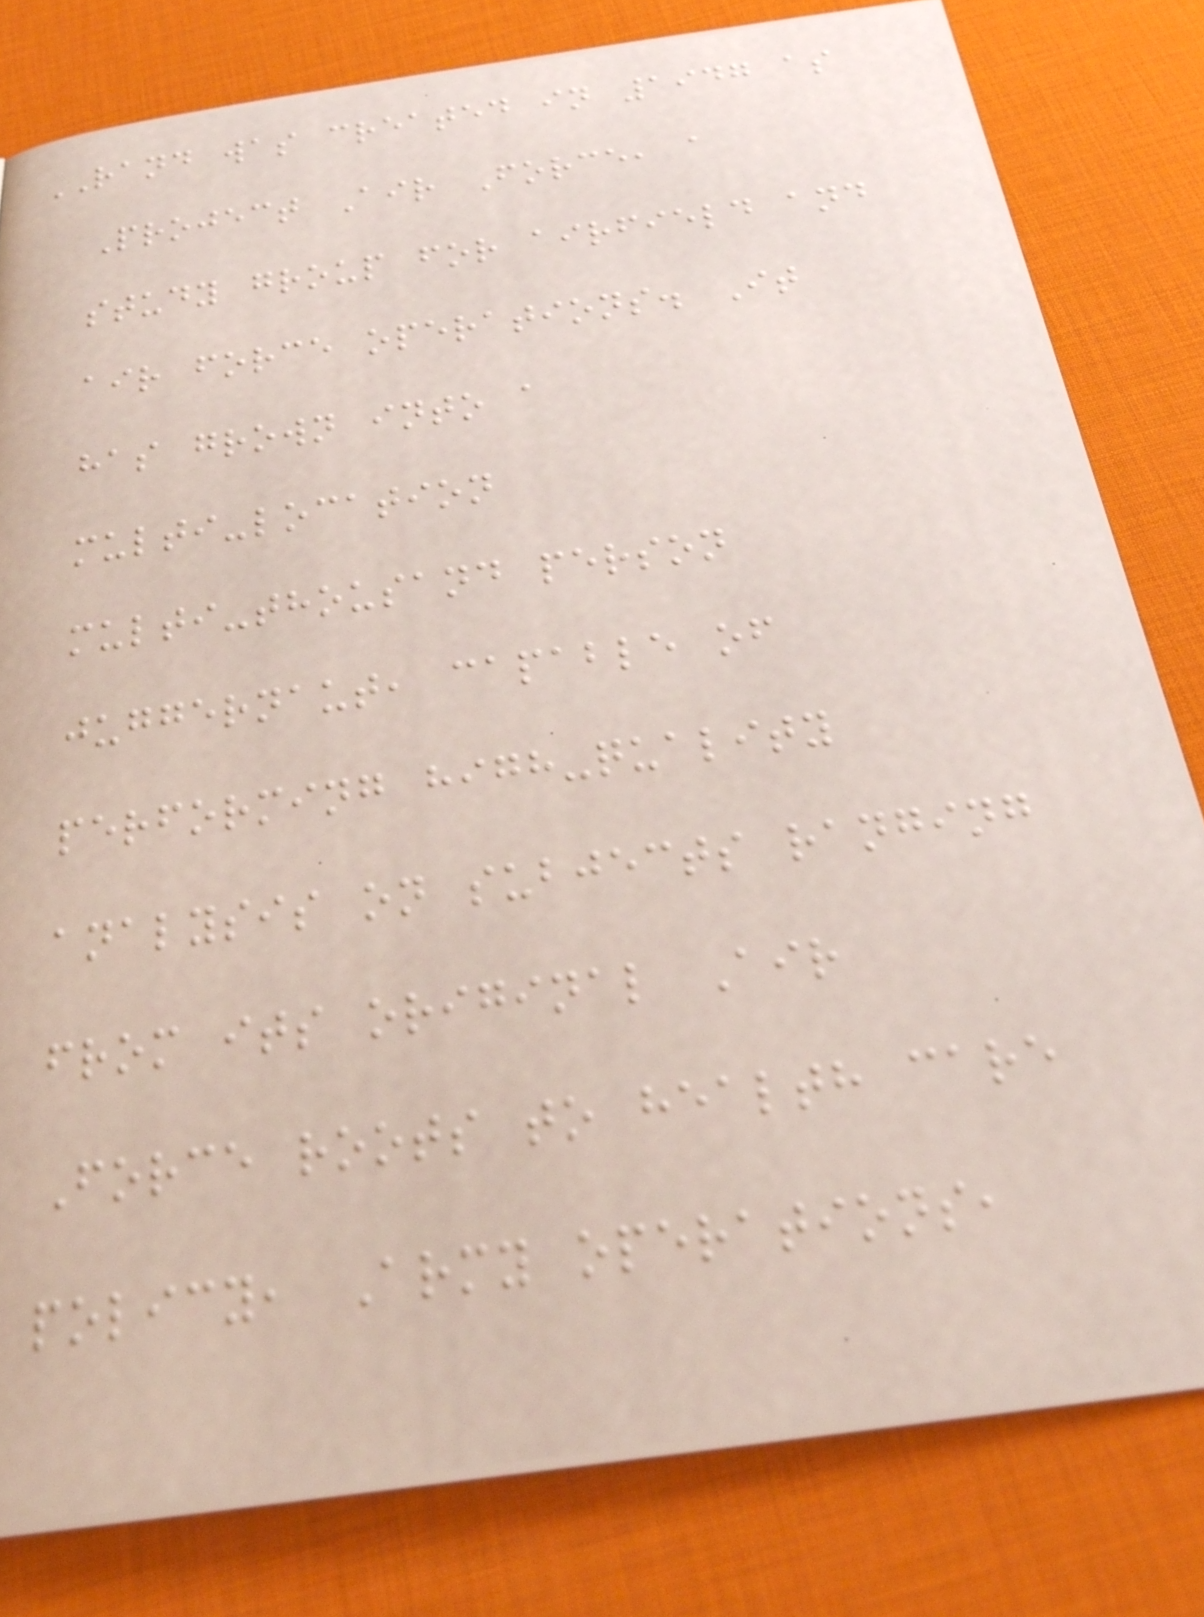RAND was created in 1947 as
Project Air Force, a
study group for airfield and
air force operations. It
has grown into a
multi-location
multi-thousand person
juggernaut, capable of
performing high-quality
analysis on subjects ranging
from its original Air
Force roots to health care
policy, Army operations,
